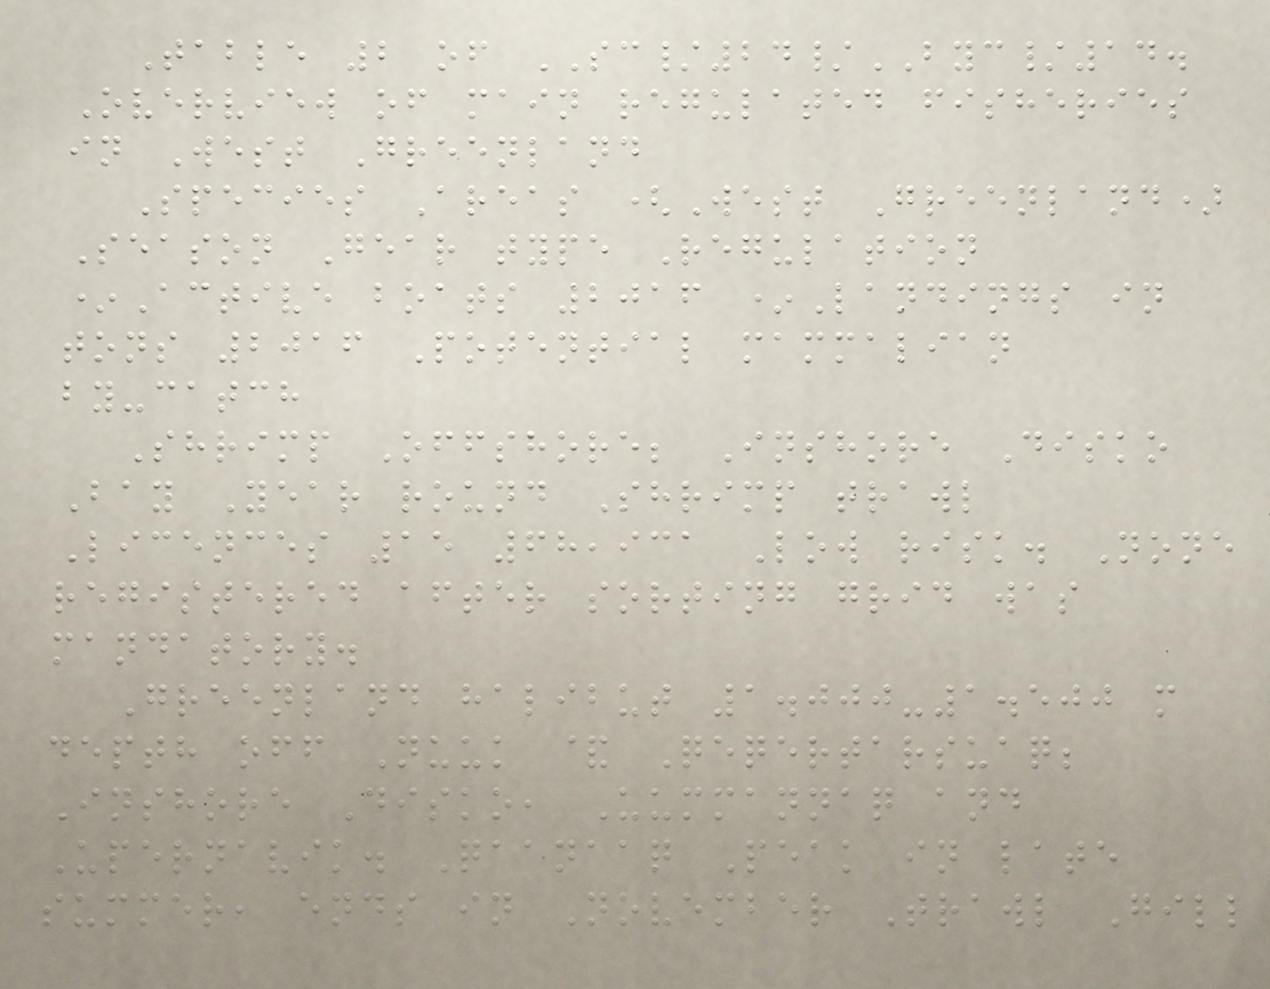Table 2 of SC/24/BYC/14.
Overview of main regulated fisheries
in West Greenland
Species Areas (West Greenland)
Season Gear type Regulation
*Active boats 2016 *Landings in
tons 2016 Potential mammalian
by-catch
Shrimp Offshore; Inshore Disko
Bay Year round Shrimp trawl
Licences 15 68,931 Low risk. None
registered after sorting grid was
mandatory.
Greenland halibut 1.000-1.500 m
depth off Nuuk & Qeqertarsuaq;
Inshore Disko, Uummannaq and
Upernavik. Qaanaaq Peak in late
summer, ends in November Trawl Gill
